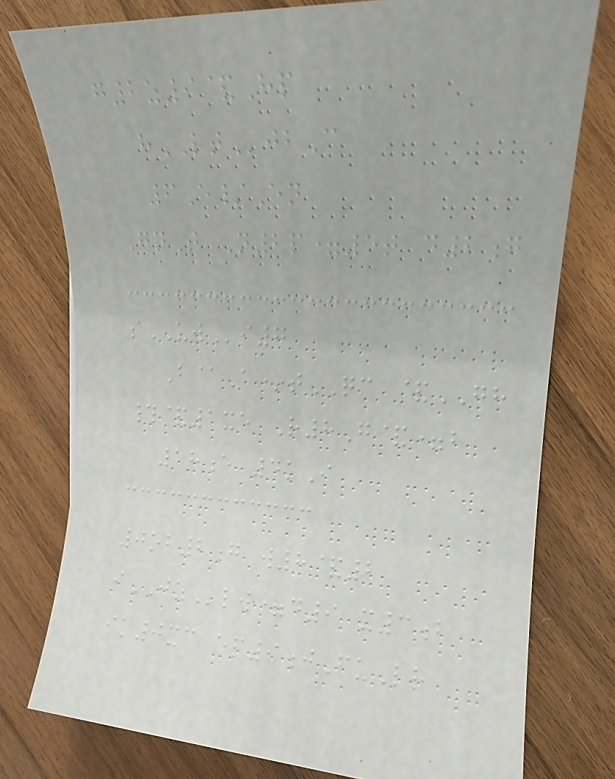g2z9&Hp
hLTjbC
6E/En
GnT N2p=5t d2g
sUWi7
B@A*tQC &GH
#&1xe R8G&=b
18e 4kI
0ob2g w8&2
iJZlw=d9 x3b
ik0xc ep9jFuLr
